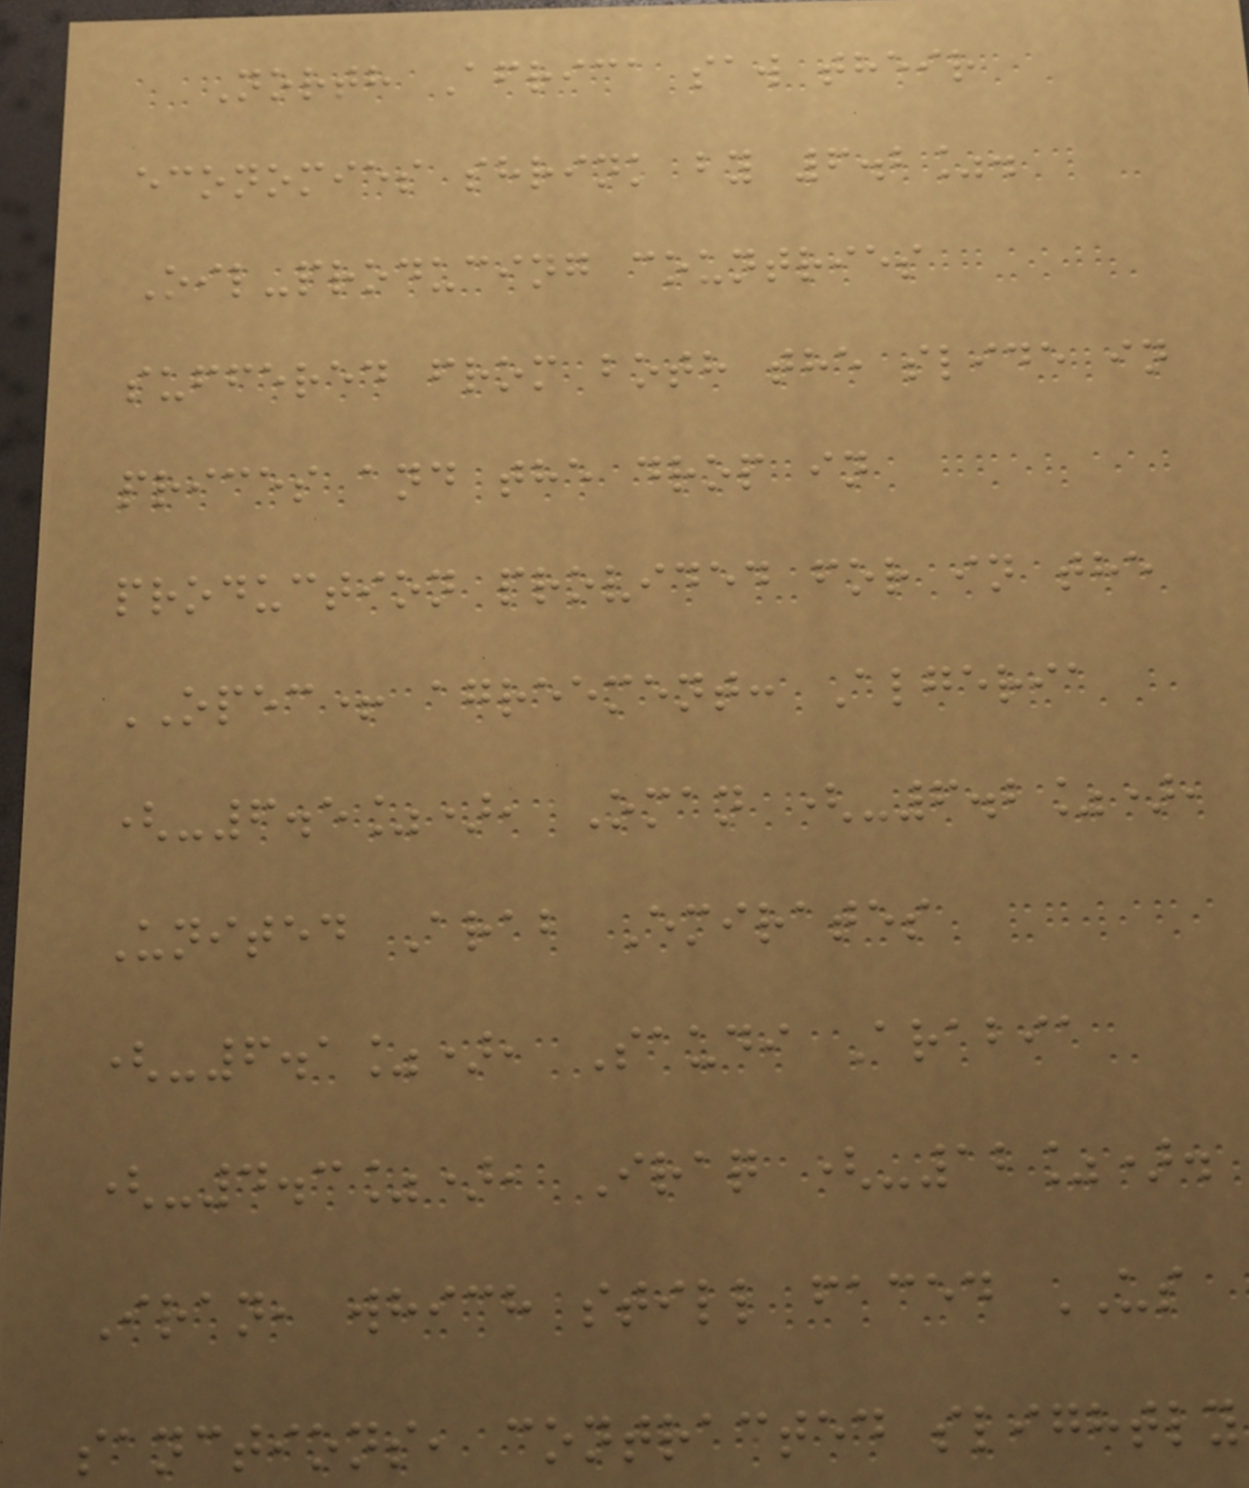North Africa saw their
economies shrink by 6.2%.
Oil-producing countries
suffered from both the slide in
prices and the drop in
production provided for in the
OPEC+ agreement: Algeria
(-6.5%), Oman (-6.2%),
United Arab Emirates
(-6.1%), Saudi Arabia
(-4.3%), Iraq (-12%).
Iran, which still faced US
sanctions, contracted slightly
